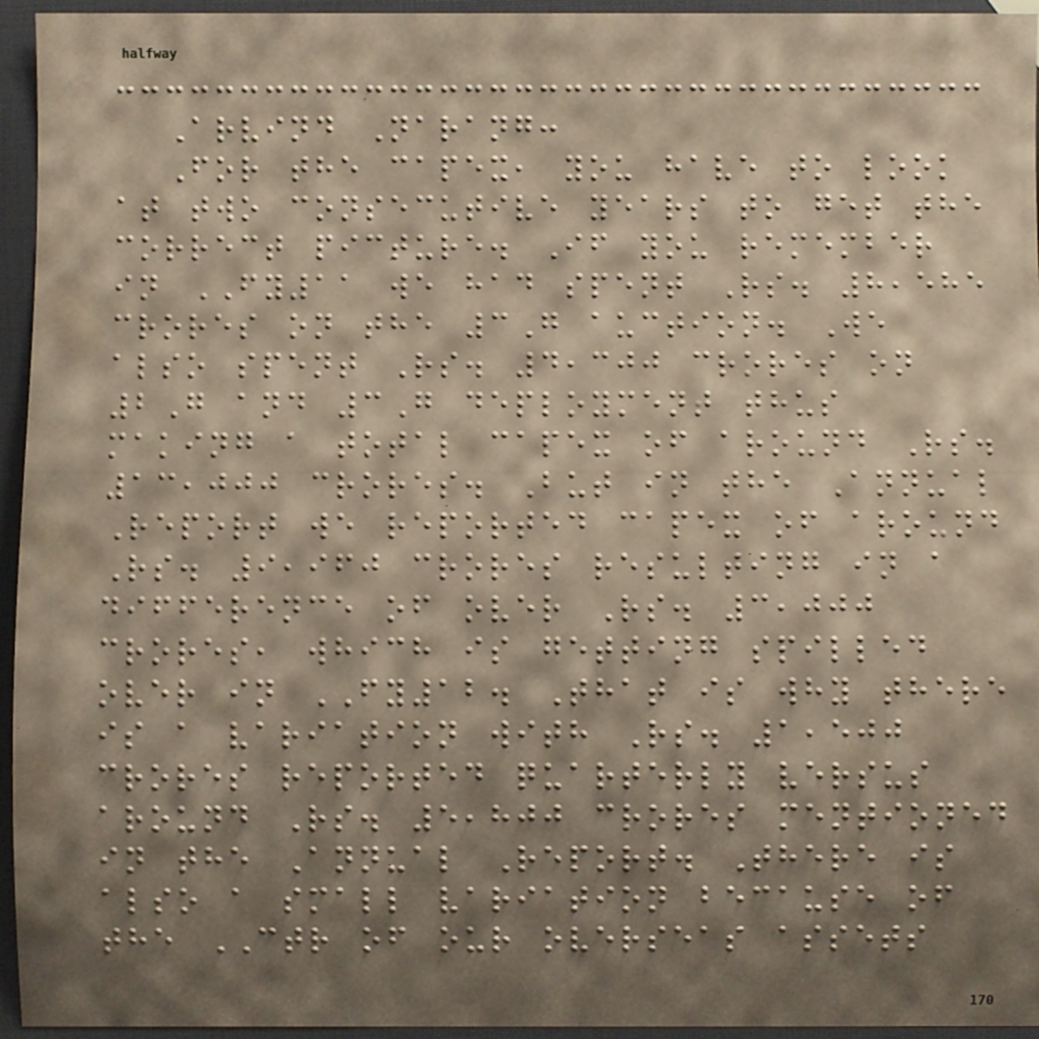Arvind Narang:
For the capex, you have to look
at two consecutive years to get the
correct picture. If you remember
in FY11 we had spent Rs. 8,585
crores on the 3G auction. We
also spent Rs. 4,300 crores on
2G and 3G deployment thus
making a total capex of around Rs.
13,000 crores. But in the Annual
Report we reported capex of around
Rs. 9,960 crores resulting in a
difference of over Rs. 3,000
crores, which is getting spilled
over in FY12. That is why there
is a variation with Rs. 1,500
crores reported quarterly versus
around Rs. 5,800 crores mentioned
in the Annual Report. There is
also a small variation because of
the CTR of our overseas assets
